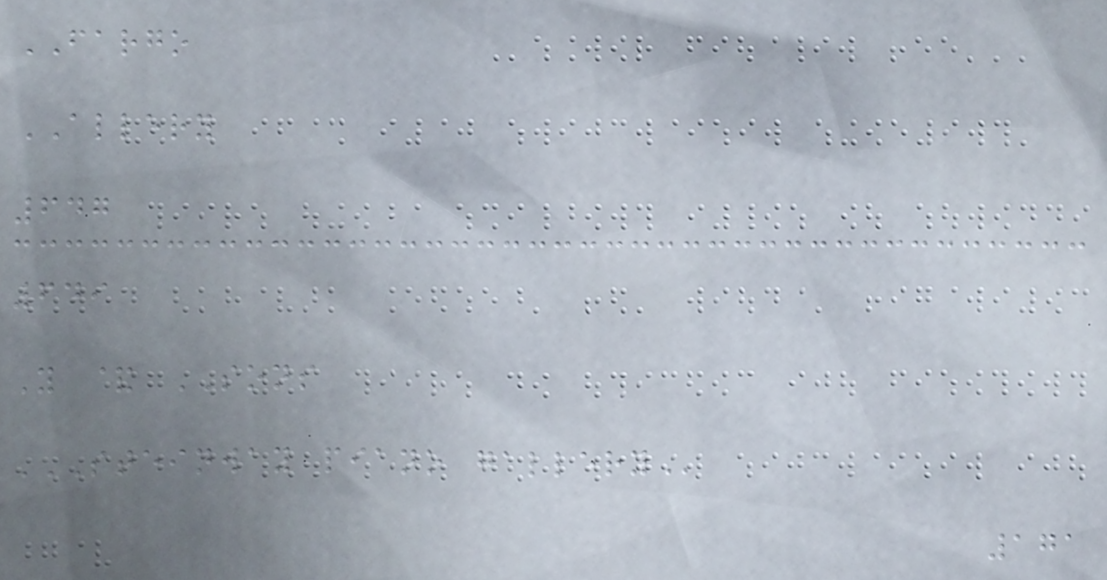FARGO
ALLERY
647
649
Y & SONS
STEINWAY PIANO GALLERY
171
